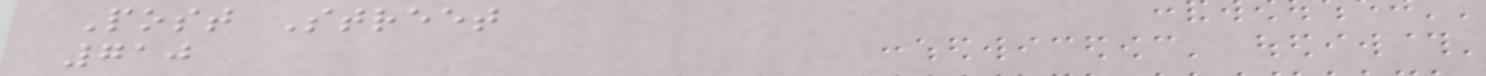Post Street
710
